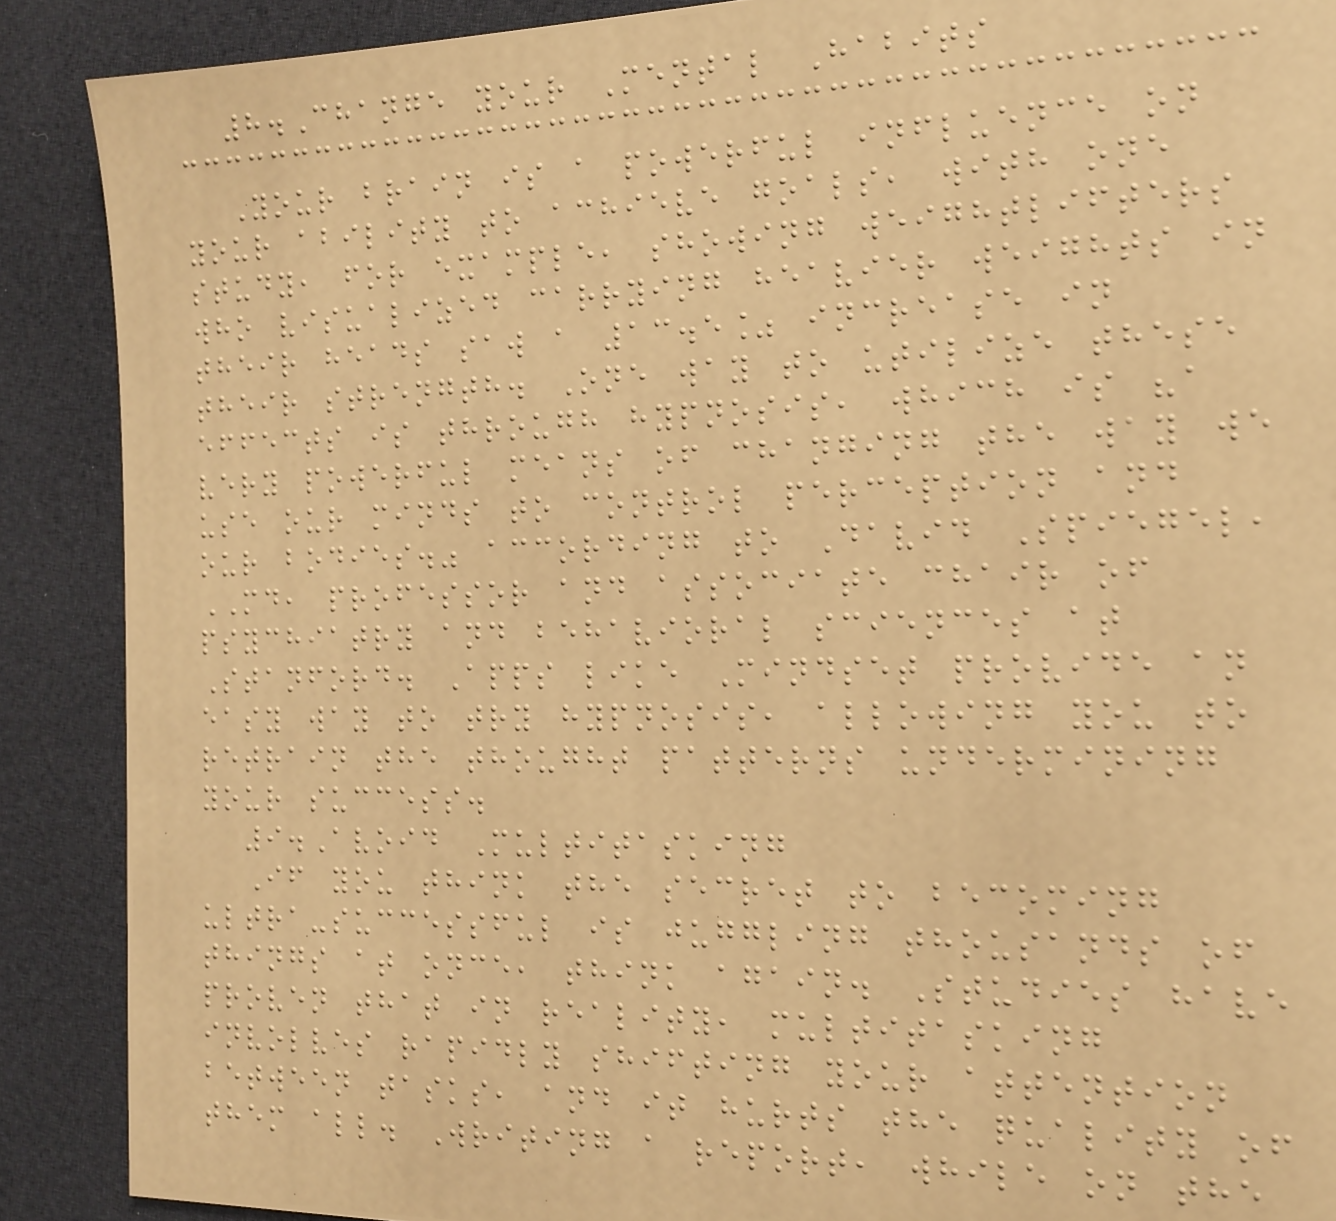8.Change your Mental Habits
Your brain is a powerful influence on
your ability to achieve goals, with one
study, for example, showing weightlifters
who visualized carrying heavier weights in
their heads saw a 13.5% increase in
their strength. One way to utilize these
effects is through hypnosis, which is "a
very powerful means of changing the way we
use our minds to control perception and
our bodies." according to David Spiegel,
MD, professor and associate chair of
psychiatry and behavioral sciences at
Stanford. Apps like Mindset provide an
easy way to try hypnosis, allowing you to
retrain the thought patterns undermining
your success.
9.Avoid Multitasking
If you think the secret to becoming
ultra-successful is juggling thousands of
things at once, think again. Studies have
proven that in reality, multitasking
involves rapidly shifting your attention
between tasks, and it hurts the quality of
them all. Writing a report, while on the
